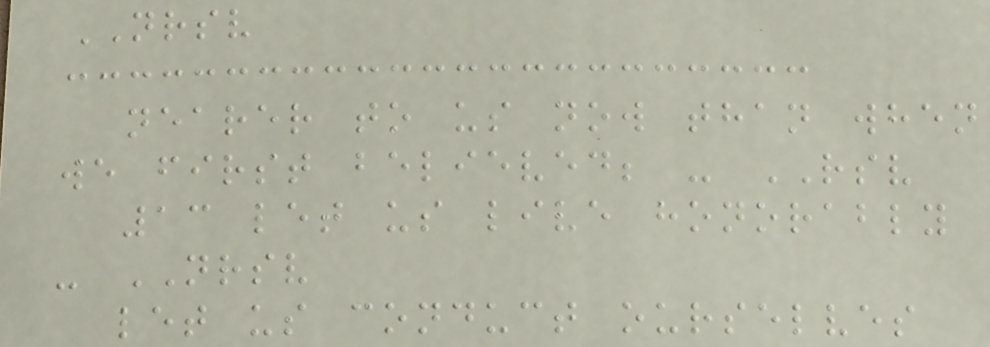NRSV
nearer to us now than when
we first believed; - RSV
13 let us live honorably
- NRSV
let us conduct ourselves
